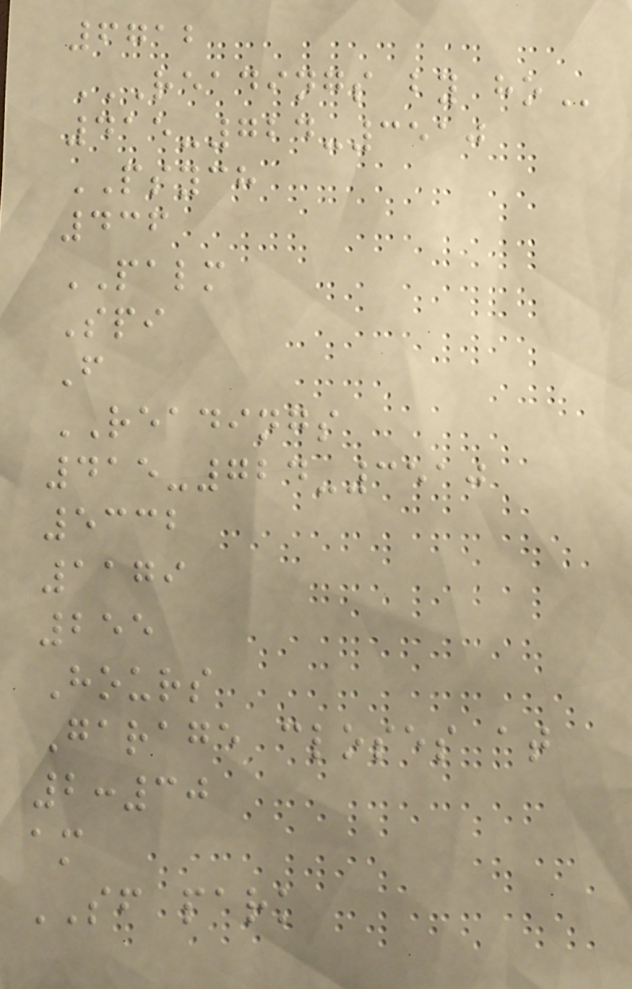6712
READINGS BY HO
415-724-3510
PSYCH
436
PALM
Spi
F
READINGS
415-724-3510
5332
1179
255
Hours
Garage closes at
2:30
am
SF park
